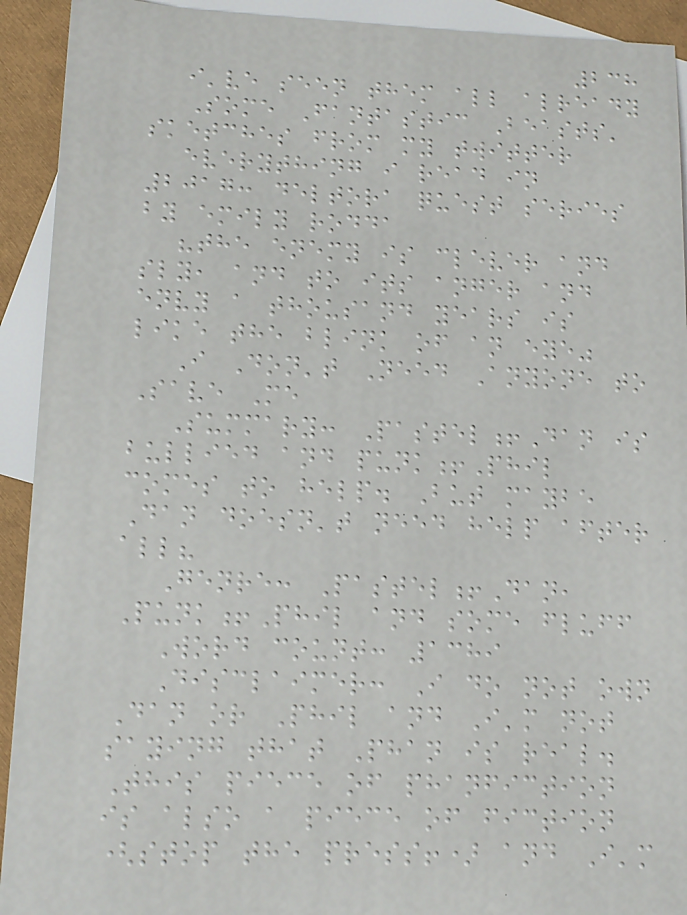238
i've seen them all already
Some Fantastic Beasts'
sketches from my twitter
everything i read in
2017: deltora quest series
by emily rodda
"the enemy is clever and
sly, and to its anger and
envy a thousand years is
like the blink of an eye"
I Don't Need Anyone to
Save Me
Summary: Pastel!Dan is
bullied and punk!Phil
comes to help. But maybe
Dan doesn't need help after
all?
Genre: Pastel!Dan,
Punk!Phil and some fluff
Word count: 1389
Disclaimer: I do not own
Dan or Phil and I'm not
saying that Phan is real.
This piece of phanfiction
is also a piece of fiction
(stop the press!) and I'm
